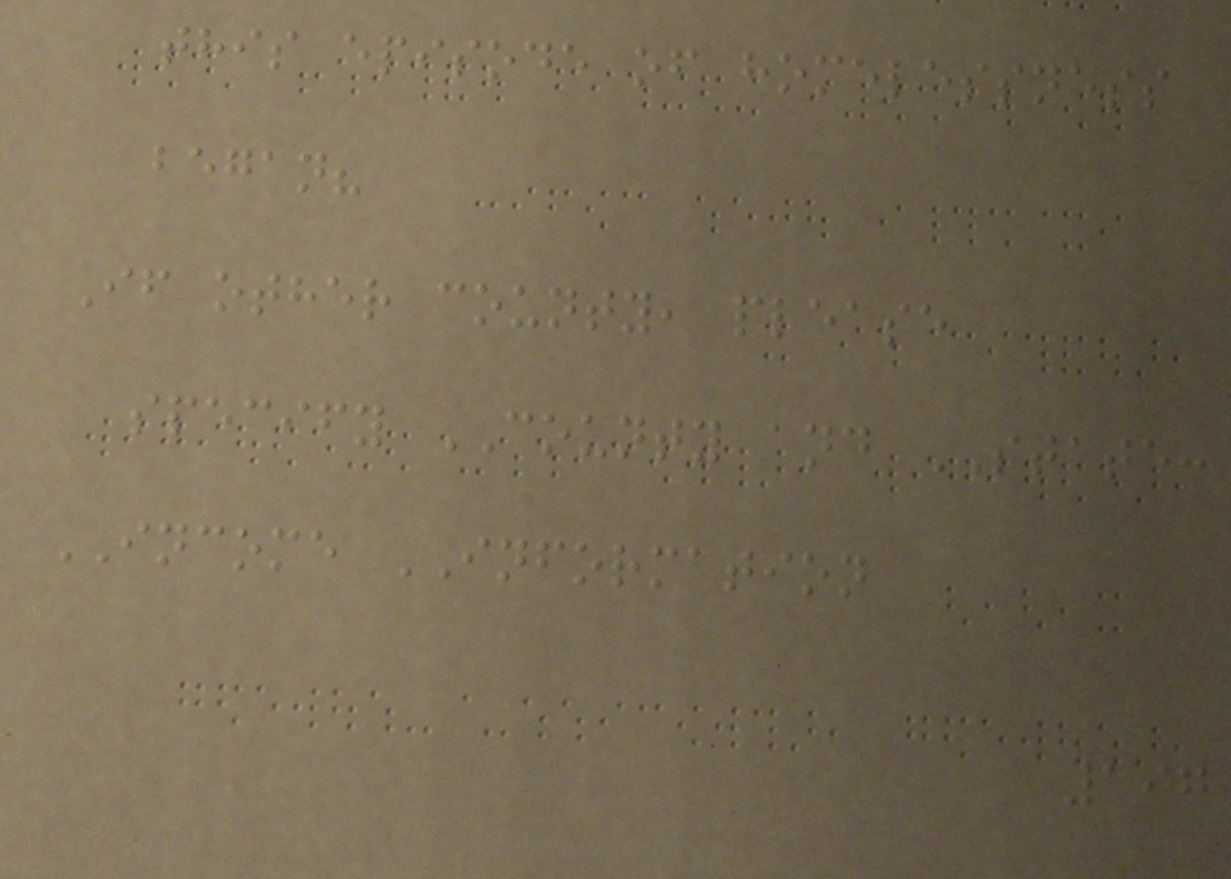this episode of homelessness
began?
If other county, please
specify COUNTY and STATE:
INCOME INFORMATION
197
